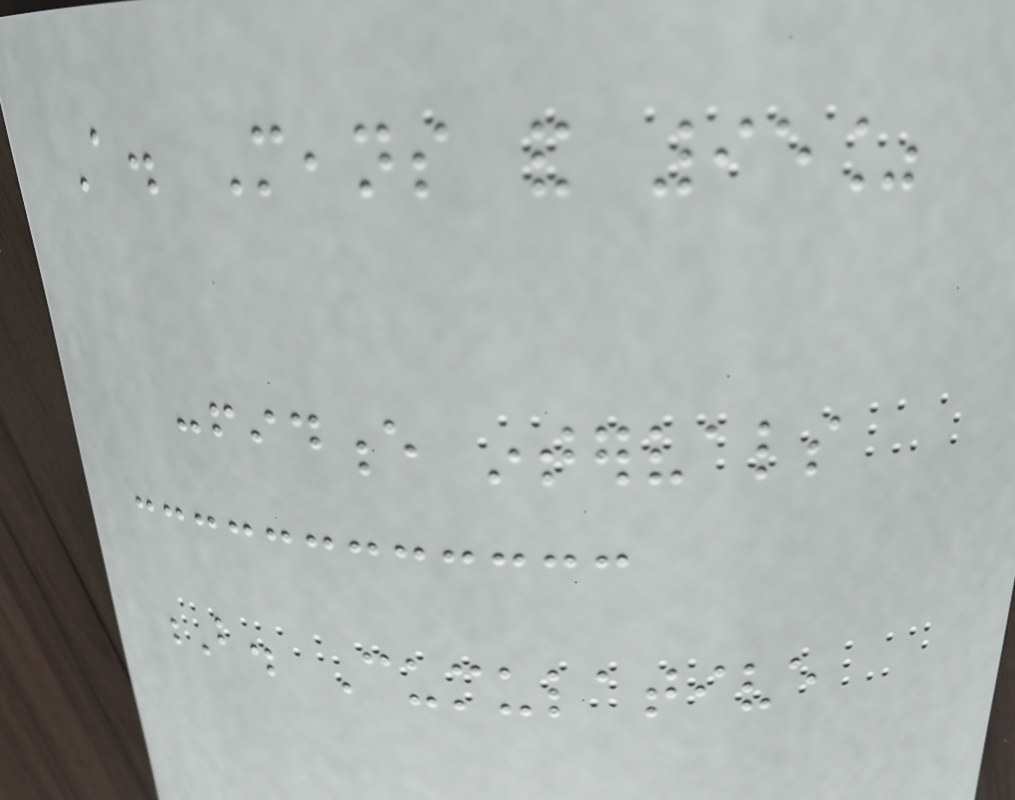A. Means and 95%
confidence intervals
B. Cumulative
